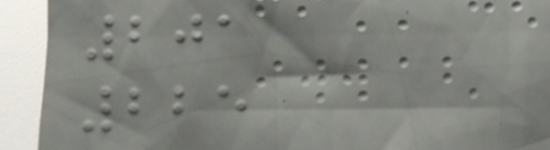201
225
